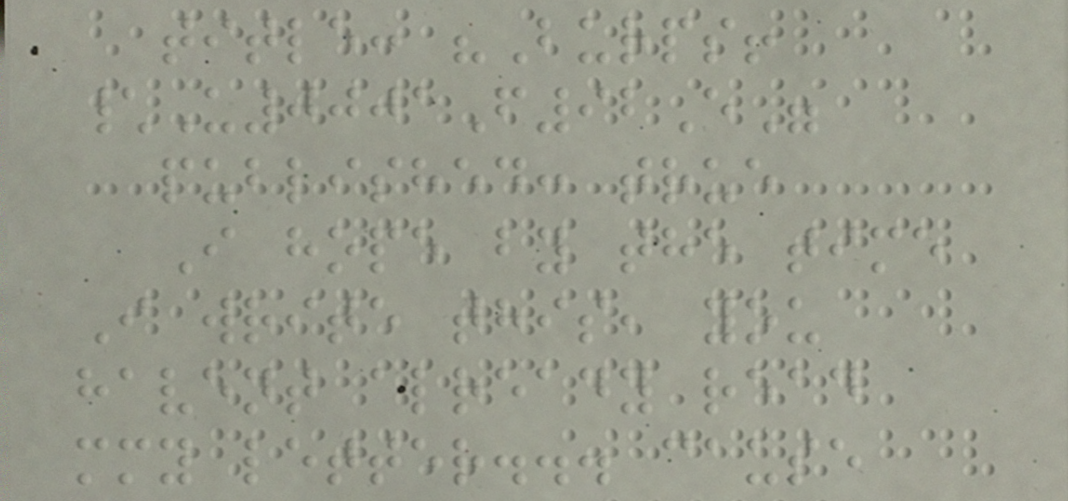title: "Burps!
\U0001F92E"
published: true
I hope by the time
I write this, you
havent already read
mmy letter... cause
